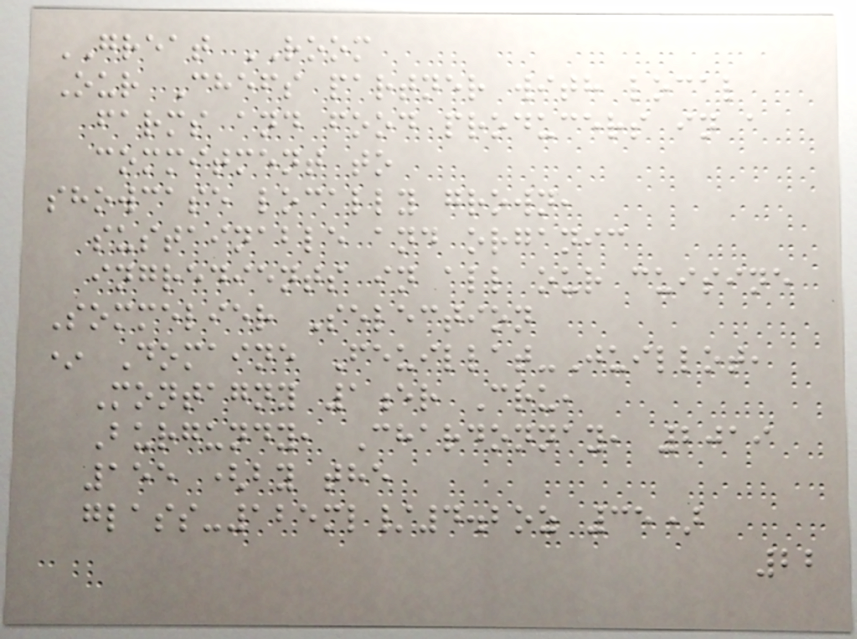GREAT ROOM
Our Chefs partner with local
farms and food producers in a
commitment to
showcase locally grown,
sustainable and organic
ingredients in all our cuisine
Sommelier Selection
* Domaine Feuillat-Juillot,
Montagny 1er Cru,
Burgundy, Chardonnay, 2019
155 (by the
glass-125ml/4.2oz 35)
22
